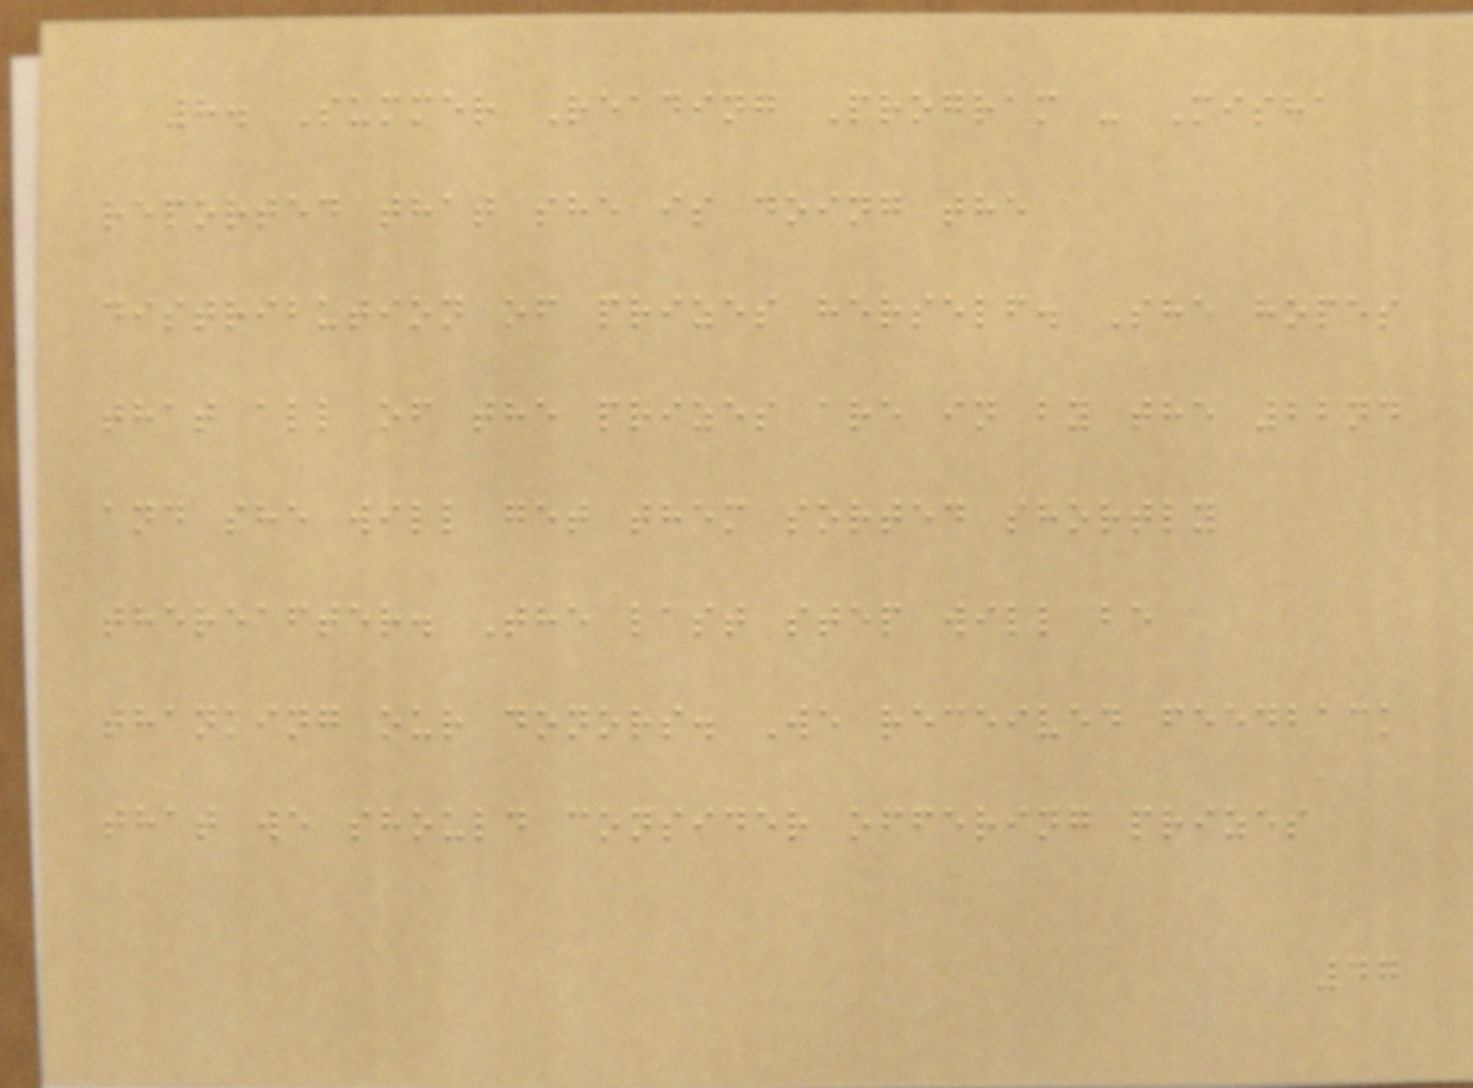8. Summer Reading Program - Misha
reported that she is doing the
distribution of prizes herself. She hopes
that all of the prizes are in by the 22nd
and she will get them sorted shortly
thereafter. The last step will be
thanking our donors. We received feedback
that we should consider offering prizes
47
